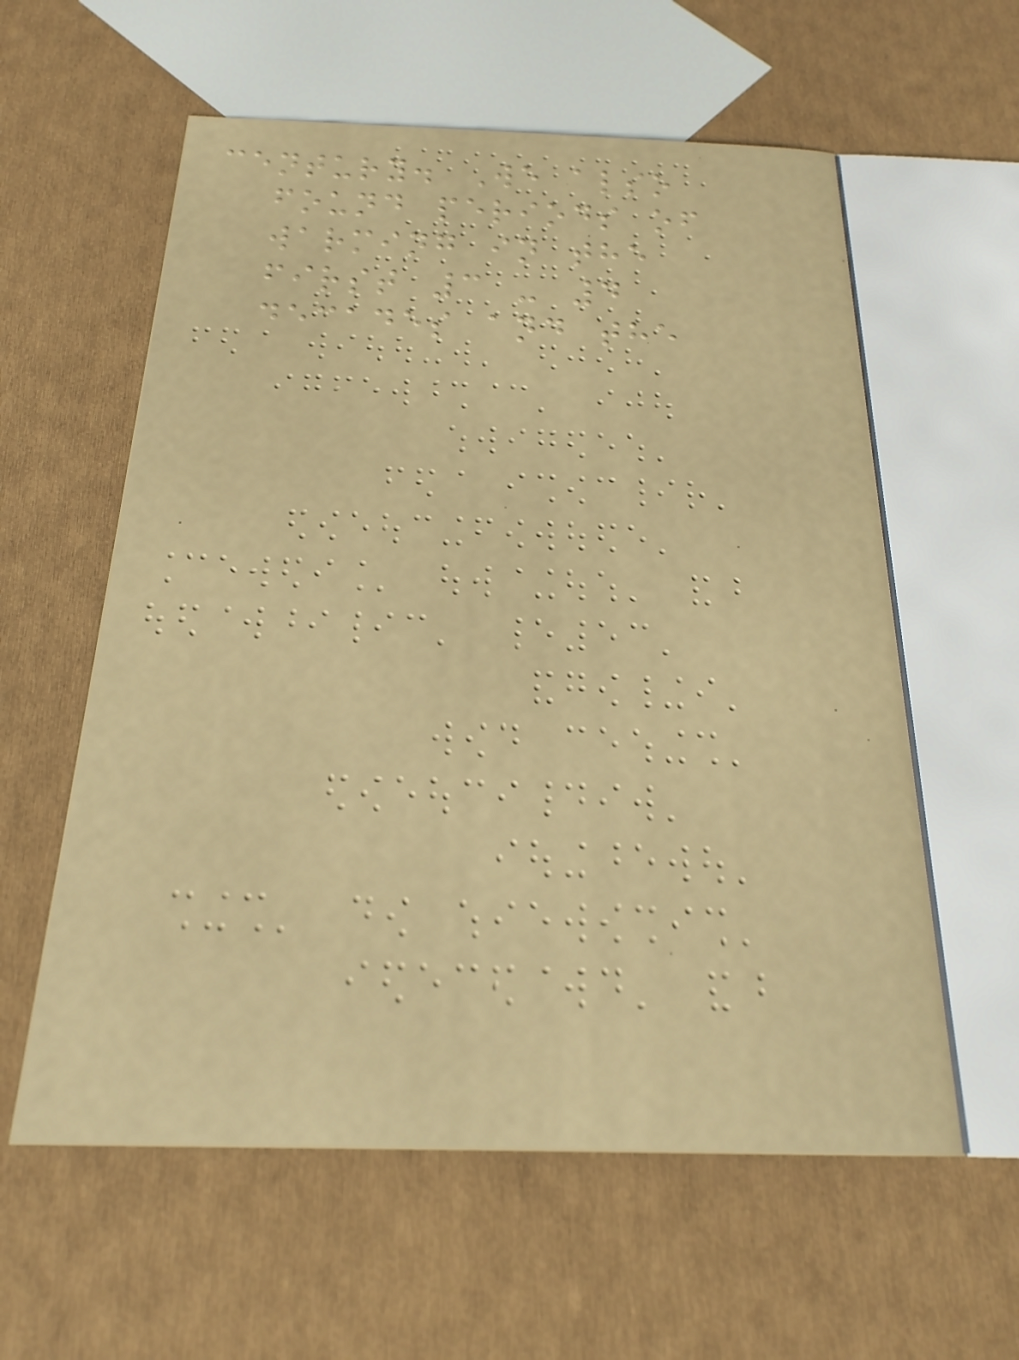century. We also
found periods of
warming in the
first 3 - 4
decades and the
